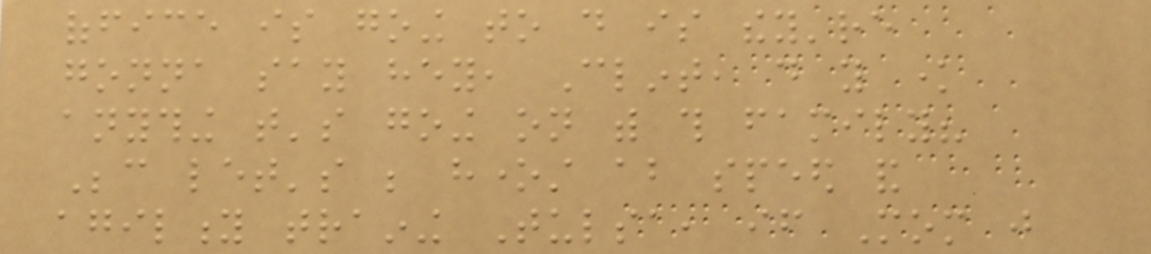office is going to do is they're
gonna say hey, Clint, do you know
anything that's going on with this family?
Because let's be honest about speed and
agility training Tulsa, if Mom just
